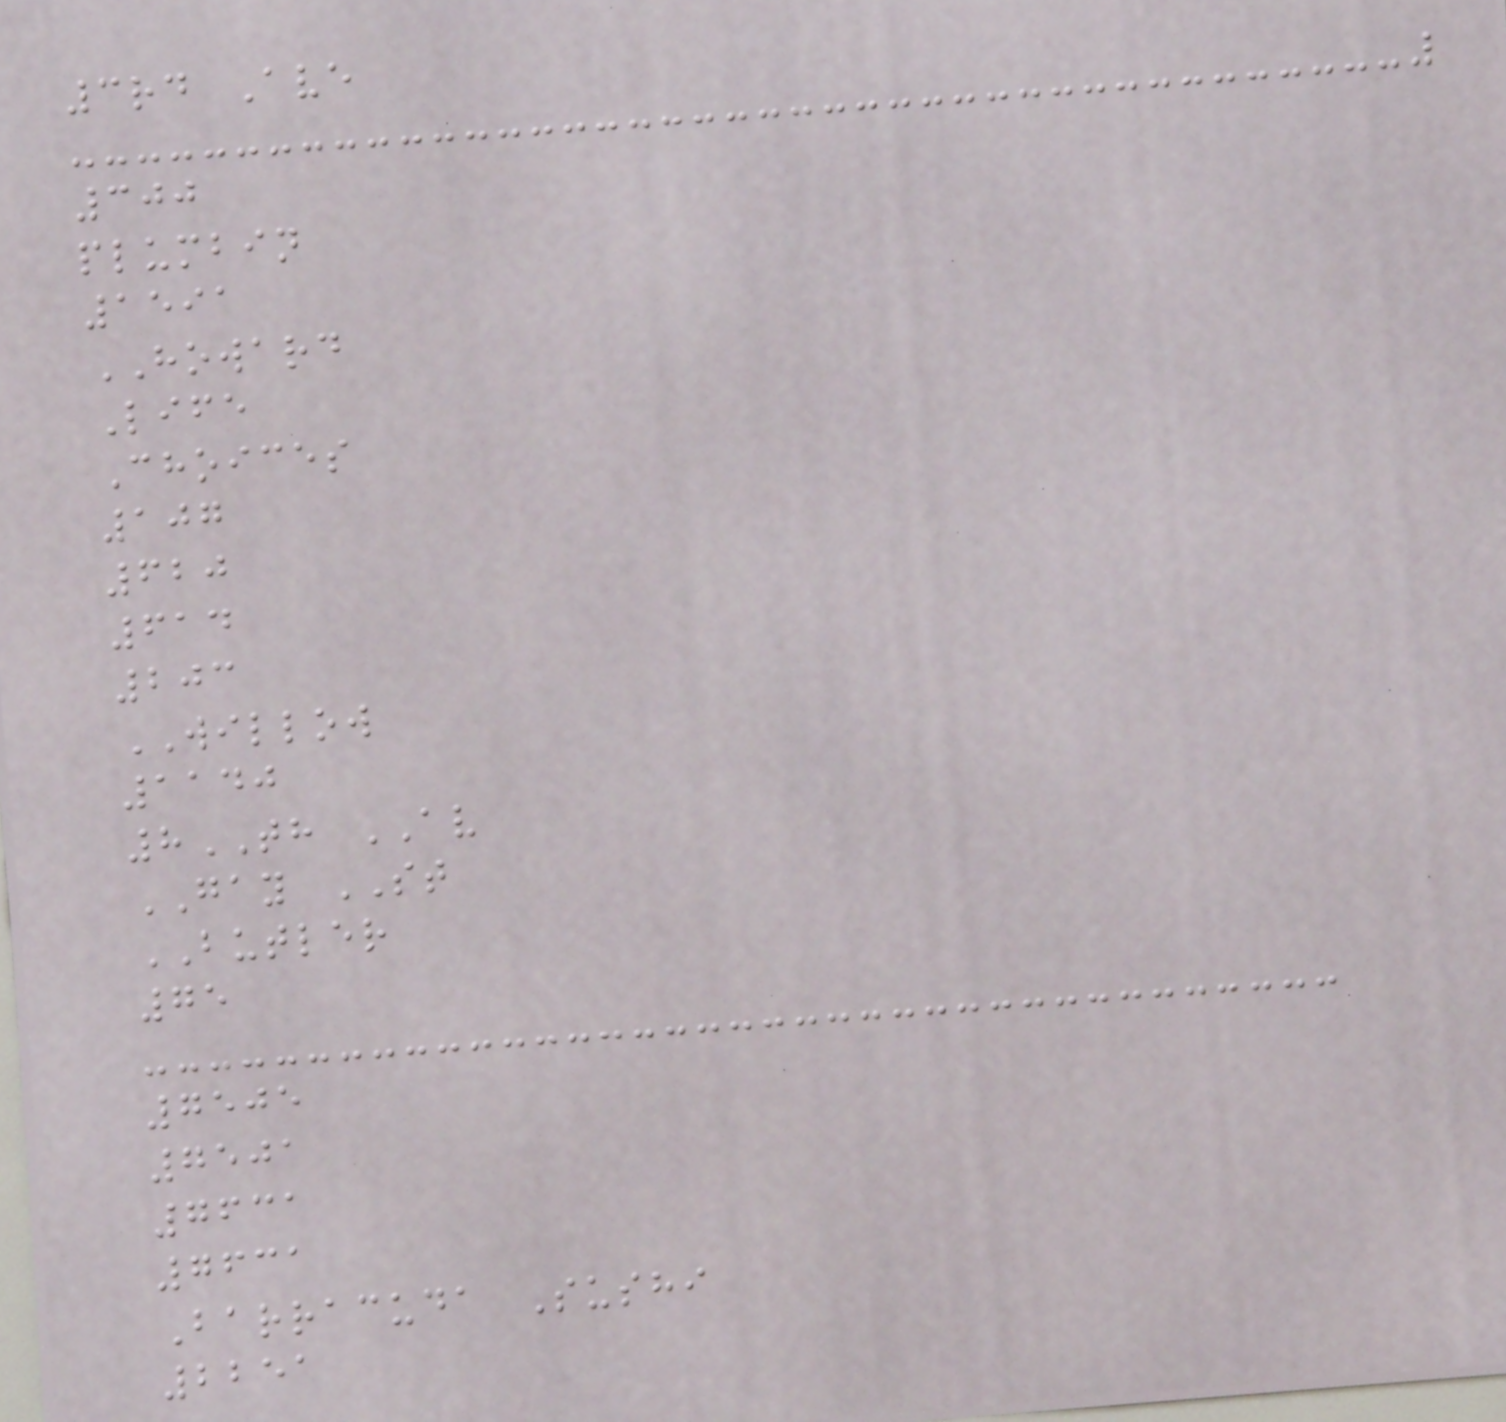3rd Ave
300
plumbin
1591
HOWARD
Life
Choices
107
620
614
203
WILLOW
1140
8TH AV
GAY ST
BUTLER
75
7505
7501
7631
7631
Barracuda Sushi
2251
